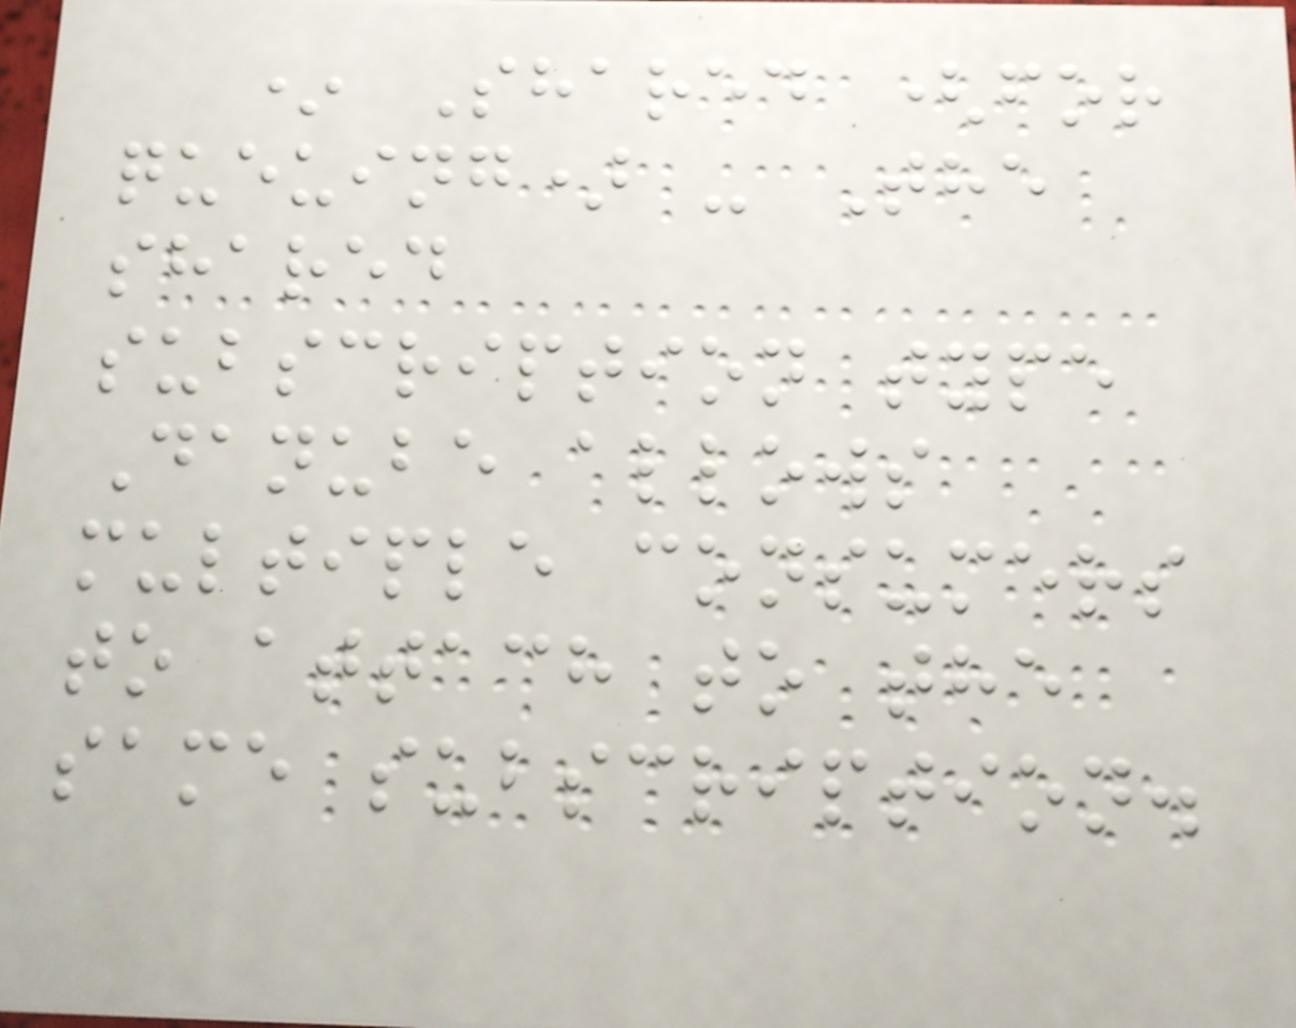* Shared (for
queuing) - The
shared
subscription type
Danube allows
multiple consumers
to attach to the
same subscription.
